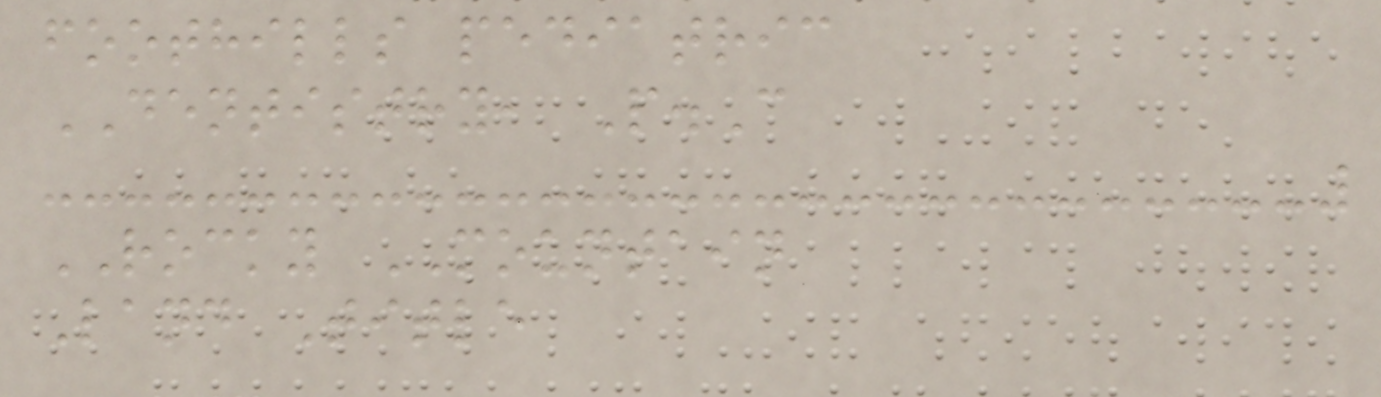foothills pediatric
DENTISTRY, P.C
ROCKY MOUNTAIN
Land Title
